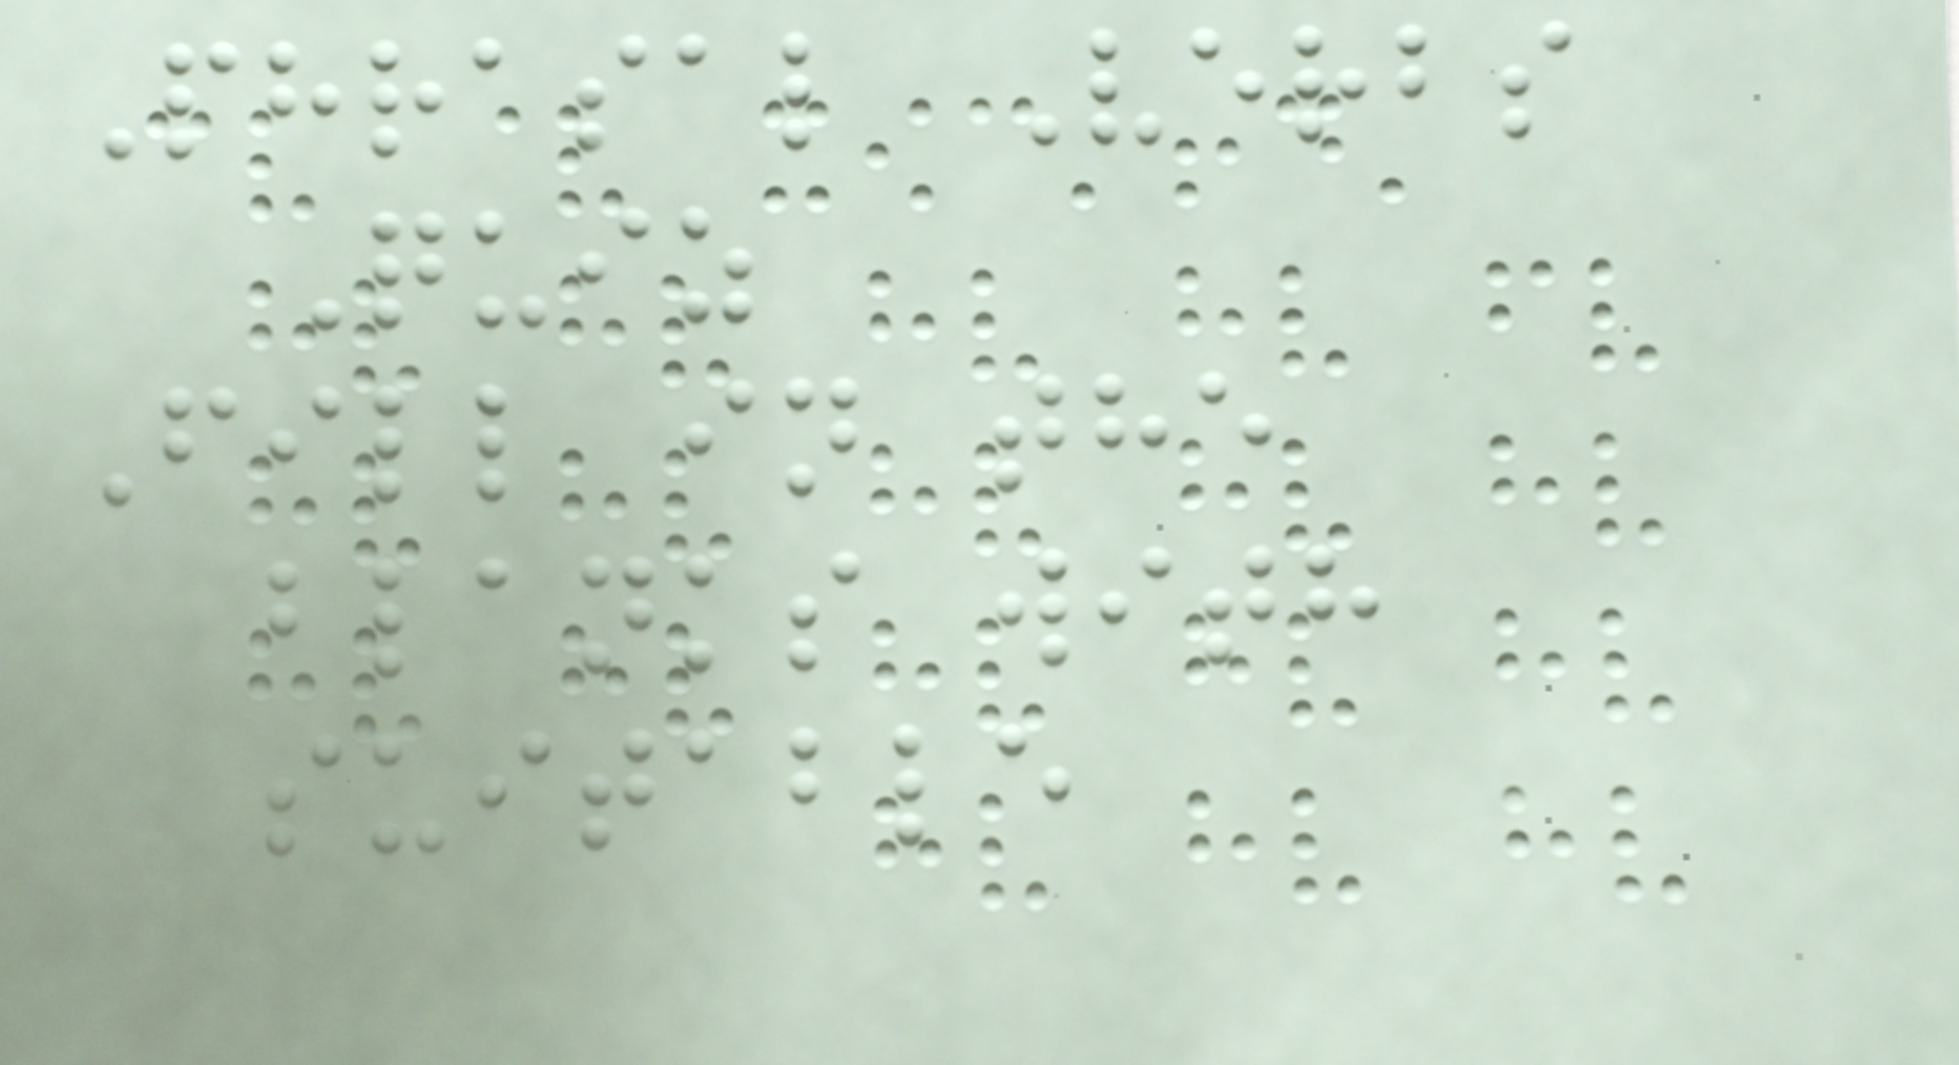Phrasal Verbs
Quiz
Fill in the
blanks with
suitable
